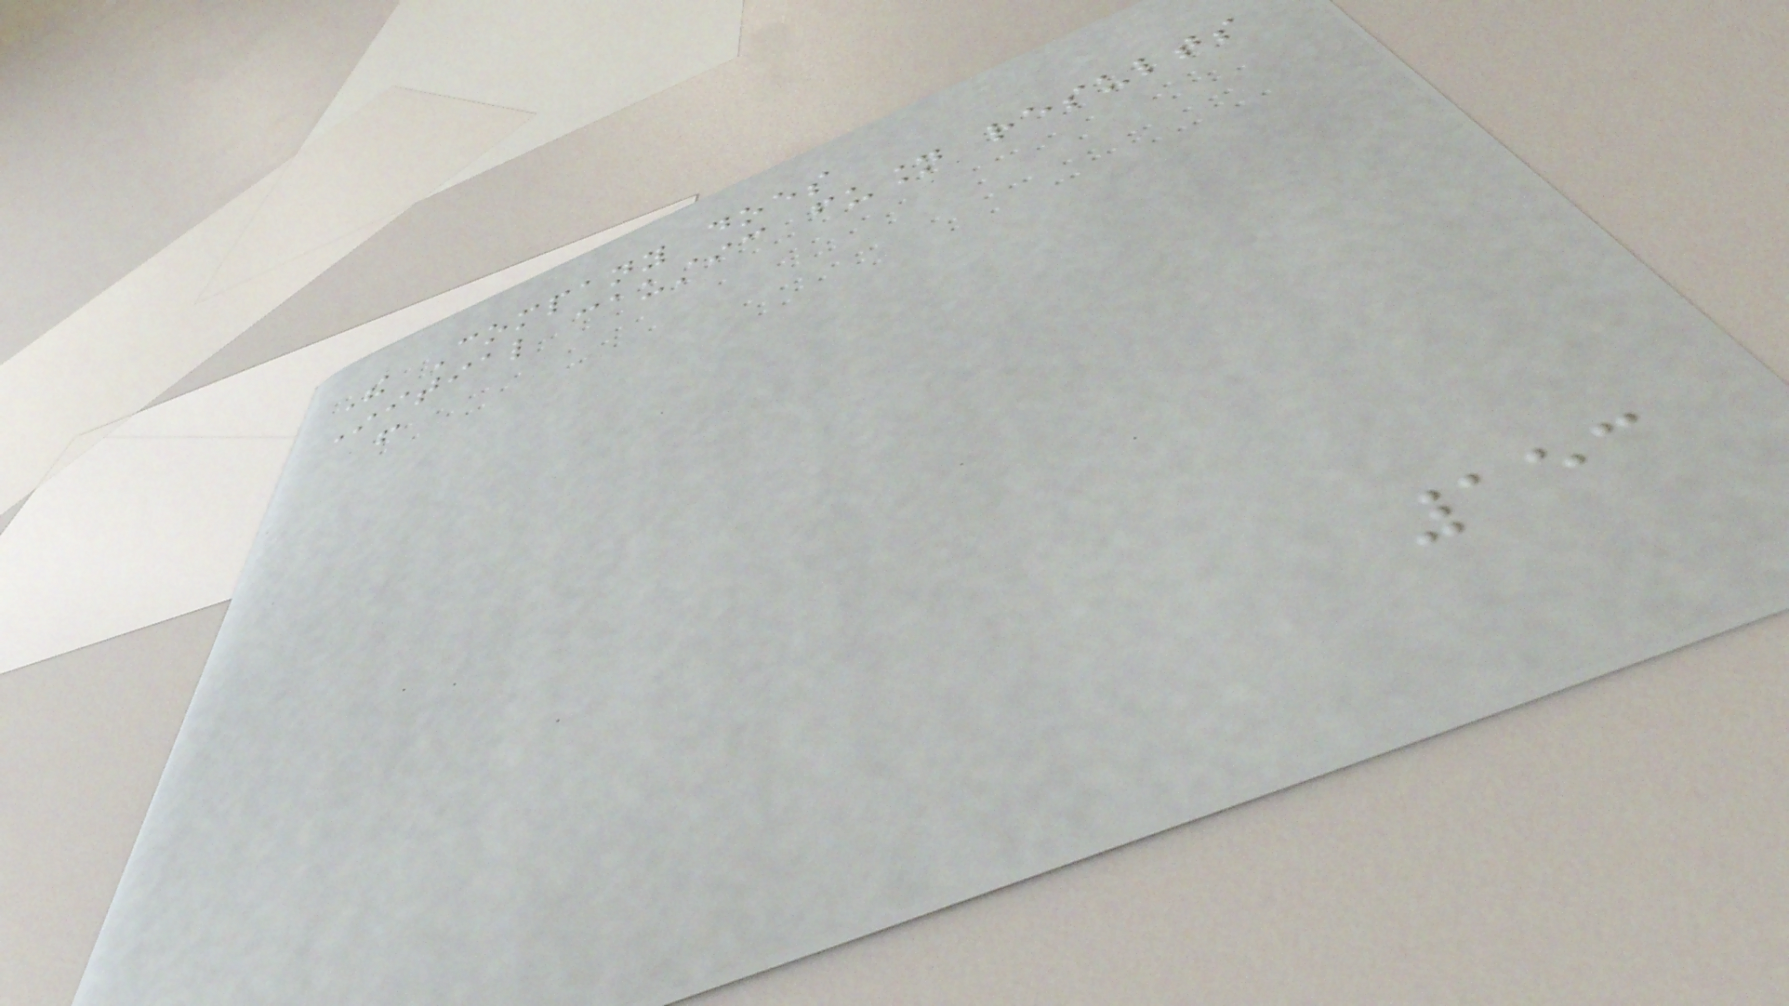The Company does
Initial caustic fusion results
from
153
